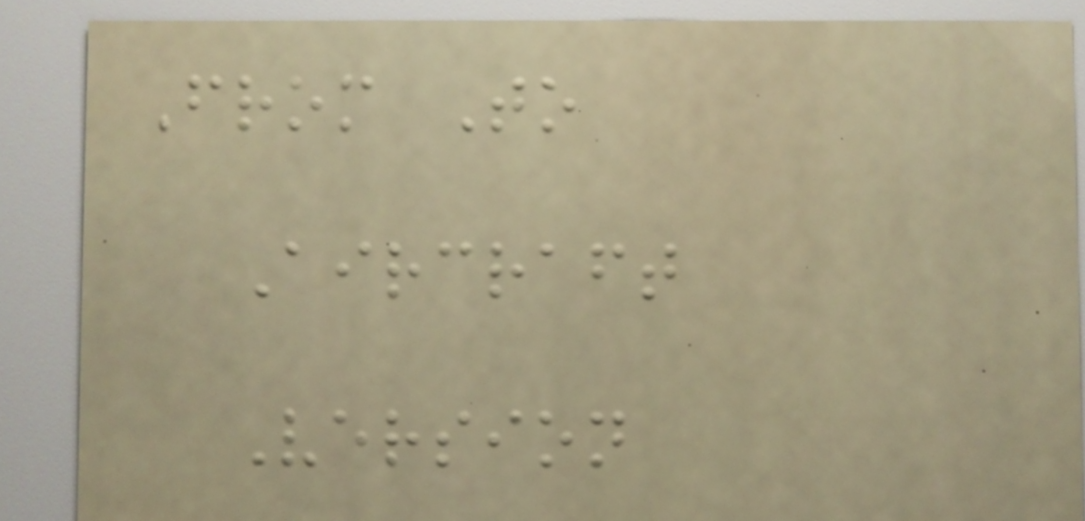From To
Aircraft
Version
